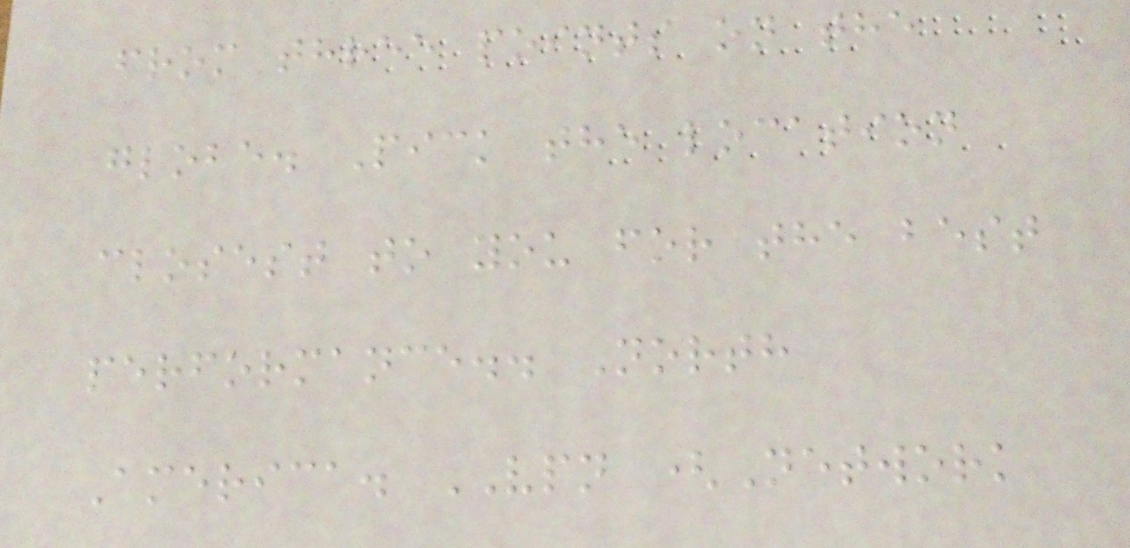from three points on the
globe. Pick the location
closest to you for the best
performance.. North
America. VPN (Network
